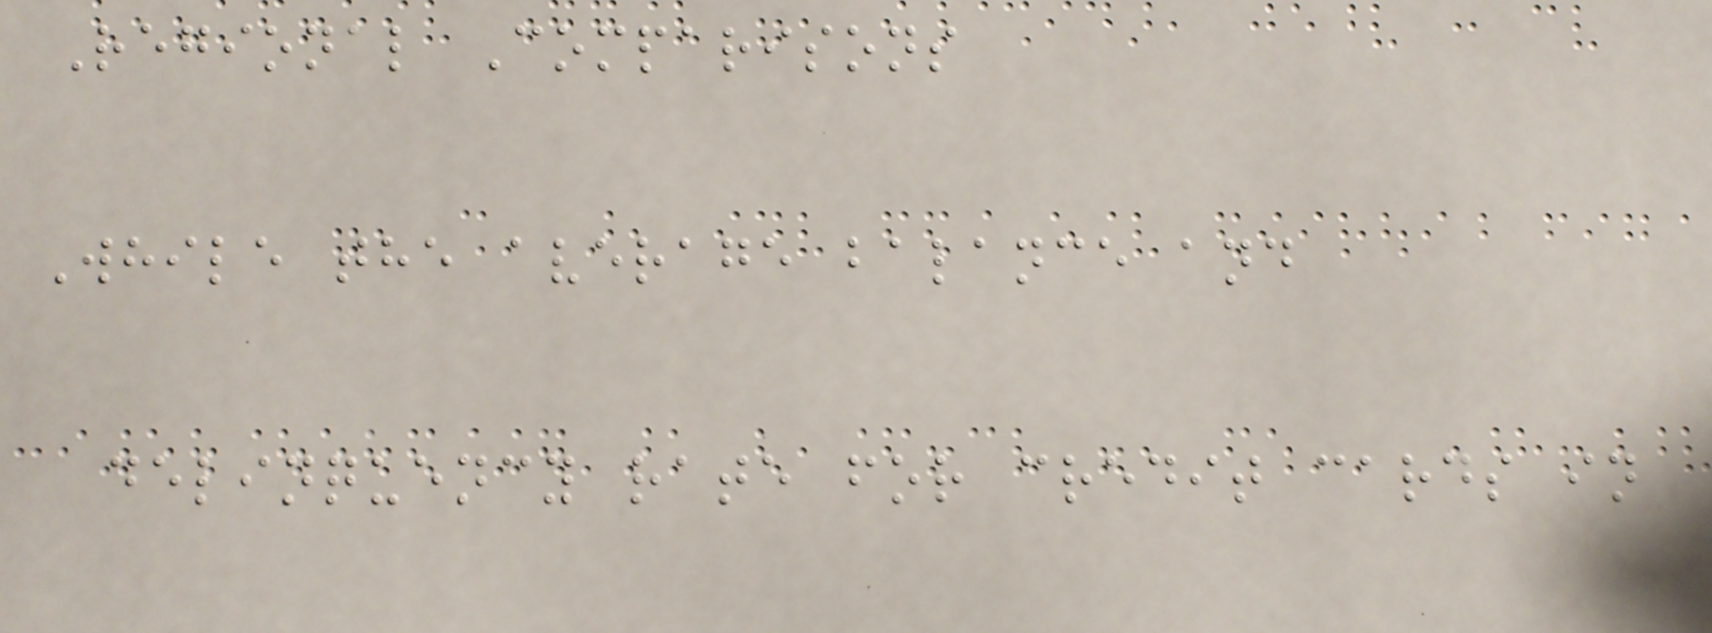Regional Comparisons
While the average balance and
delinquency rate for credit cards in
